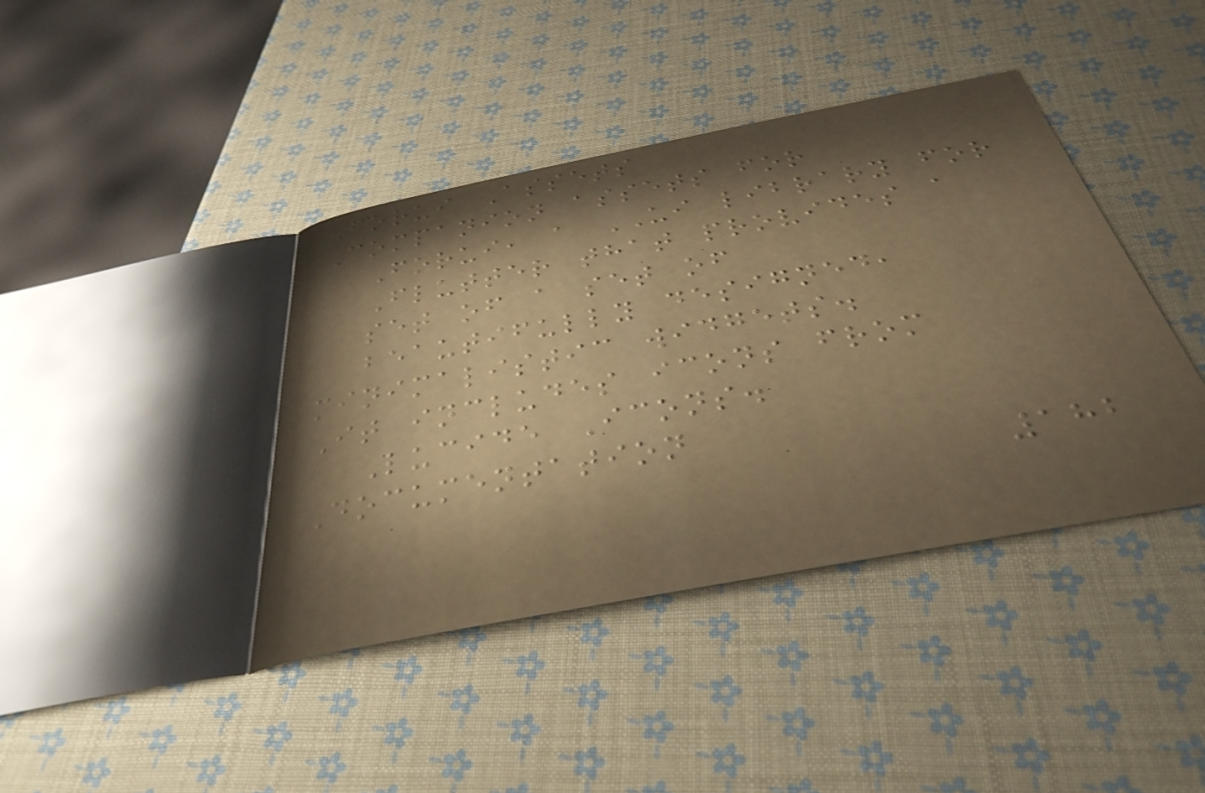Forui Assets
Companion assets for
Forui, a UI library for
Flutter that provides a
set of a set of
beautifully designed,
minimalistic widgets.
It includes icons from
Lucide Icons.
Documentation
182
